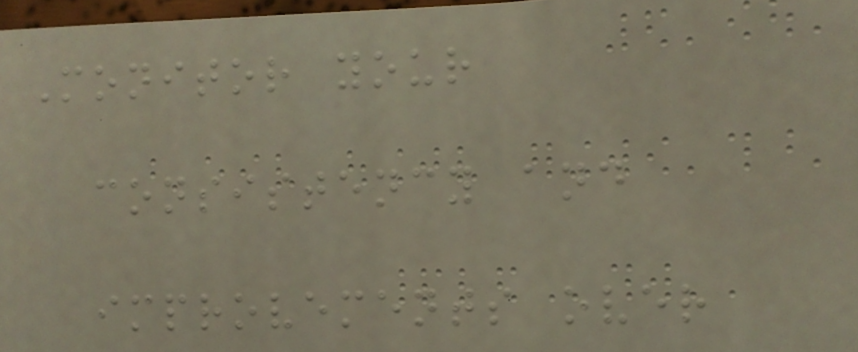Monitor your
consistency and
improvements over
